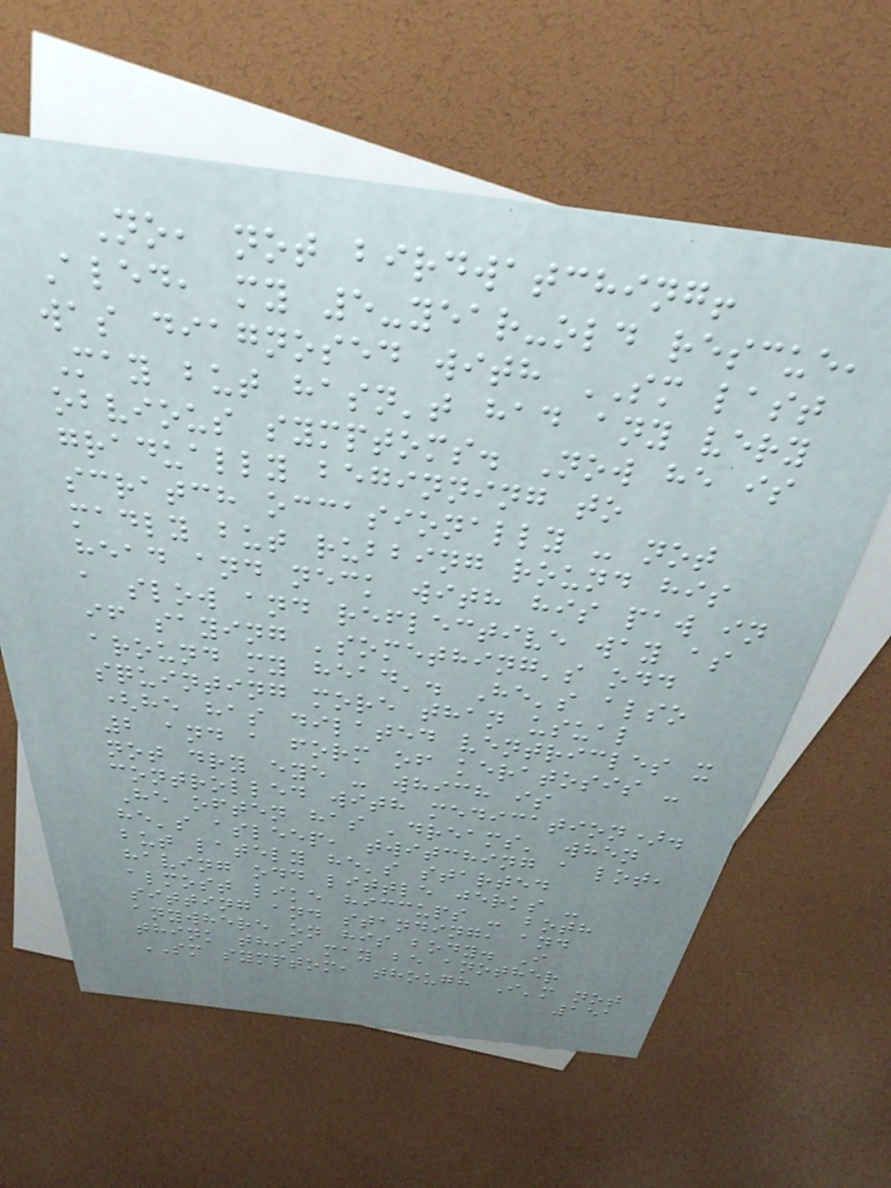No, not birdwatching!
Aled, my 5-year-old rescue,
was diagnosed with SM last
May but hasn't had any very
obvious symptoms. Now he is
gradually beginning to
scratch occasionally - not
madly but rubbing round his
head and neck with his paw in
a slow and reflective way as
if saying 'something's odd
around my head'. He's also
squinting more than usual
(he has dilated ventricles x
2 and a form of keratosis -
not dry eye - which is
controlled with medication).
He often has 'dreams' when
he's asleep, twitching a lot,
but lately he's started
having odd little jerks -
almost like hiccups - both
sitting and standing, and
anywhere on his body. I
think this may be another
SM symptom, though I'm not
151
